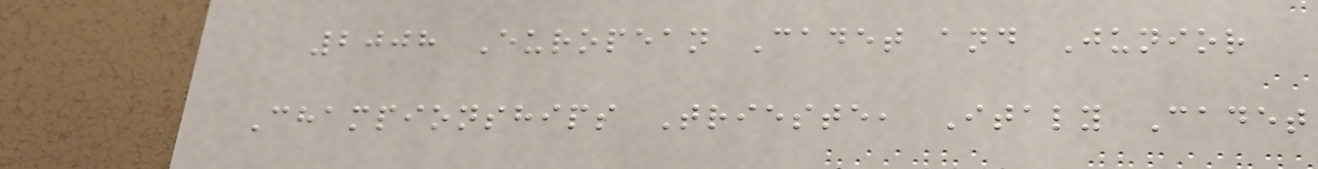2008 European Cadet and Junior
Championships Trieste, Italy Cadet
